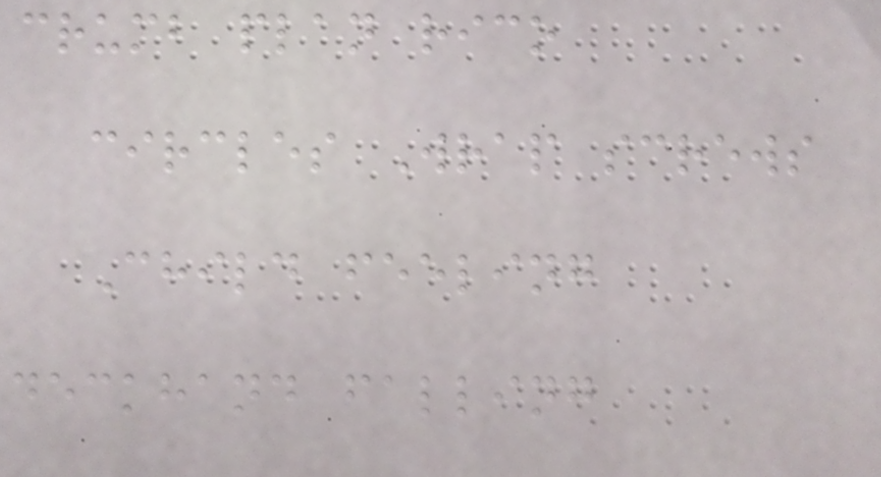crumb plan rico
circles Wrap screws
Child feeling
deckhand falling
